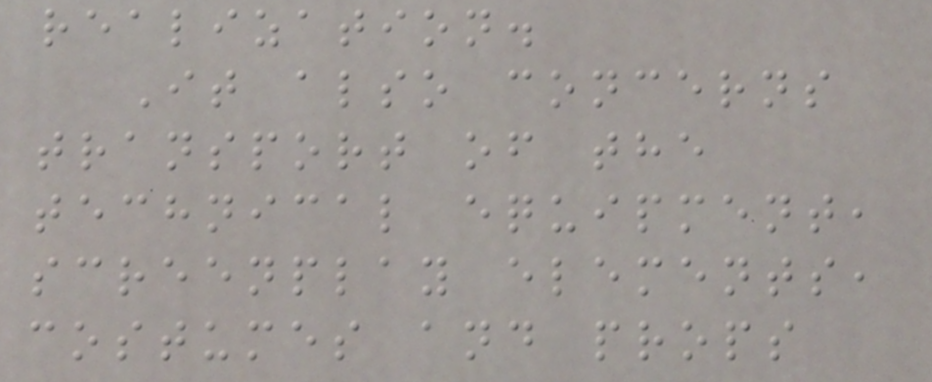realization.
It also concerns
transport of the
technical equipment,
screenplay elements,
costumes and props
